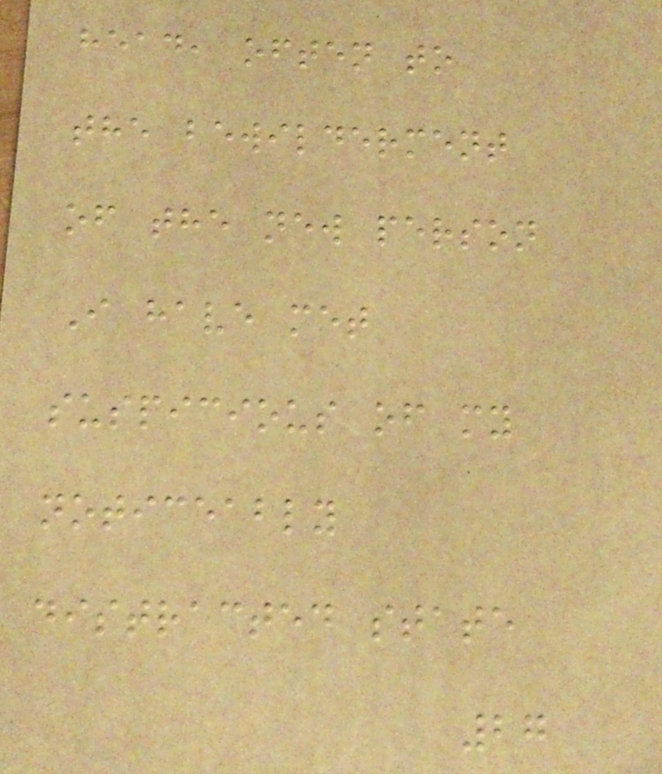head, often to
the bewilderment
of the new person
I have met
suspicious of my
noticeably
distracted state
27
